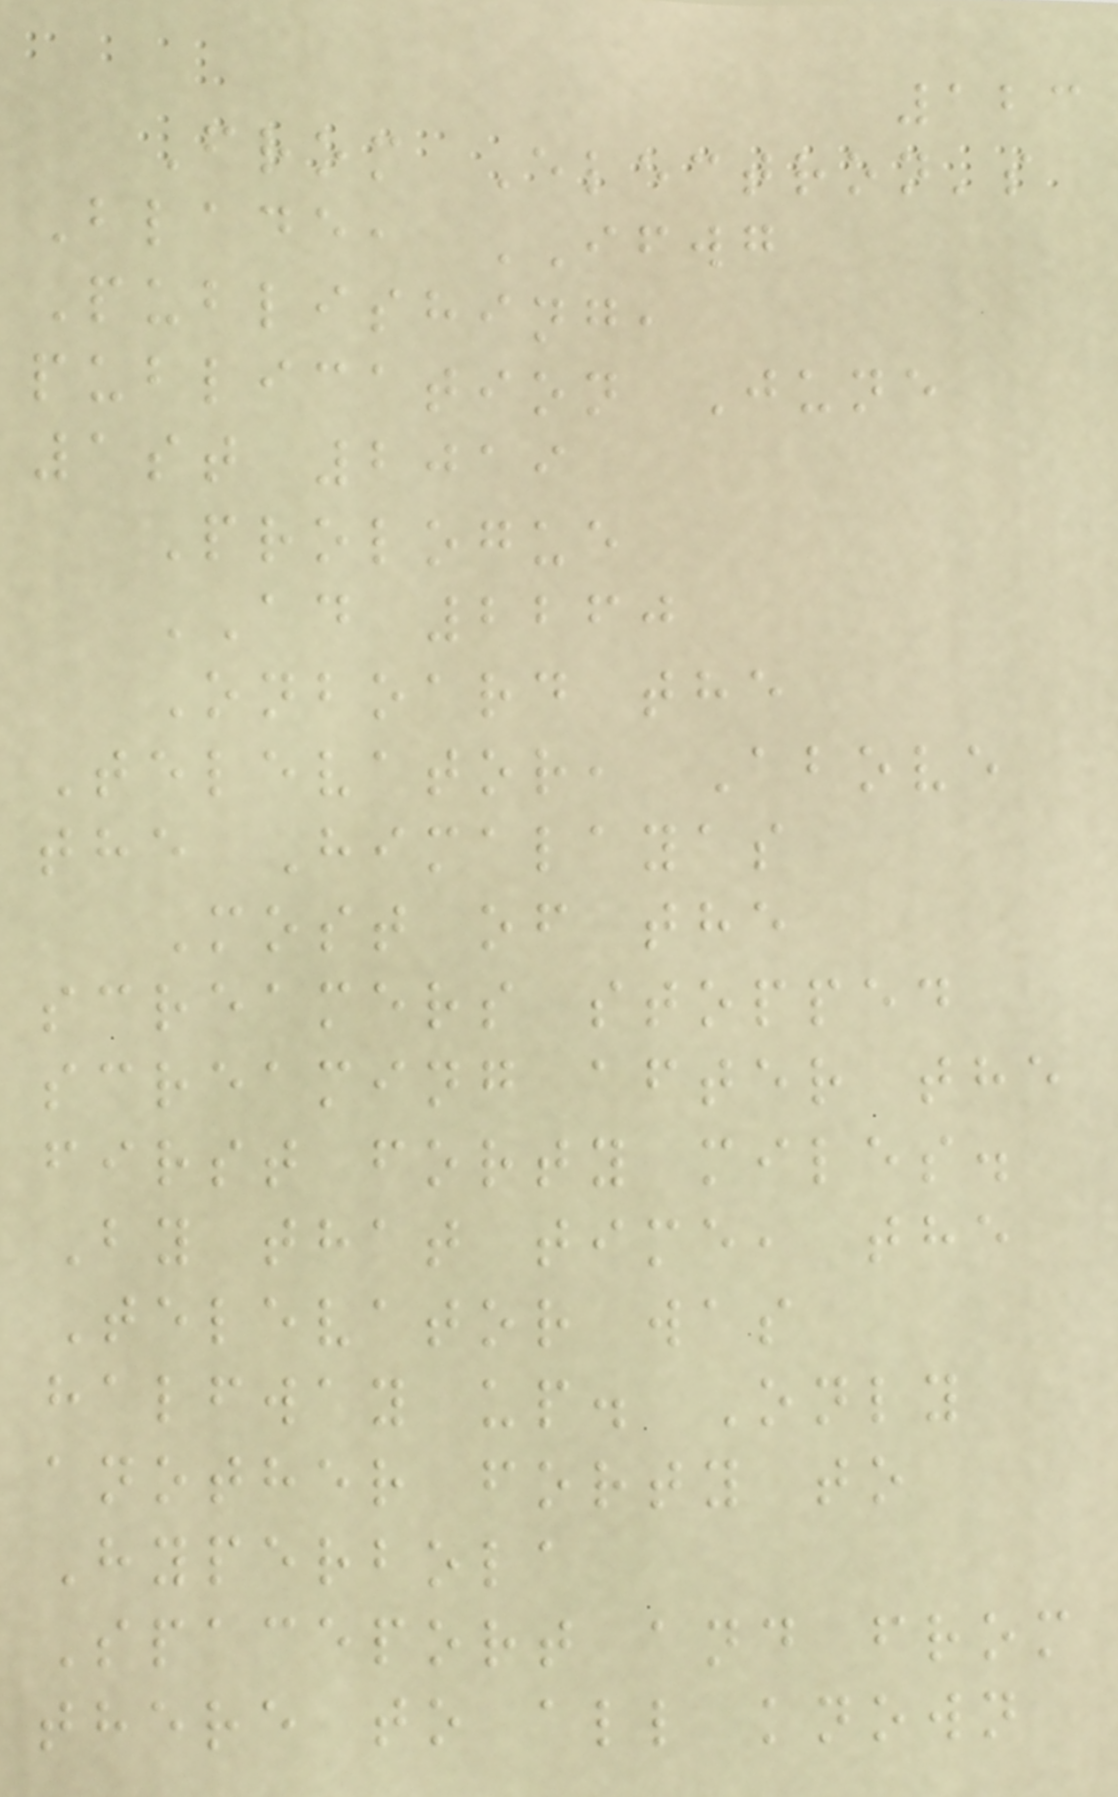123
From Electron's
Blade, IFWG
Publishing,
publication June
1st 2019
Prologue
AD 2260
Onboard the
Televator, Above
the Himalayas
Most of the
screamers stopped
screaming after the
first forty miles.
By that time, the
Televator was
halfway up. Only
another forty to
Hyperbola
Spaceport and from
there to all known
